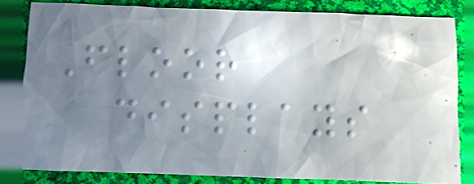Floor
displays
